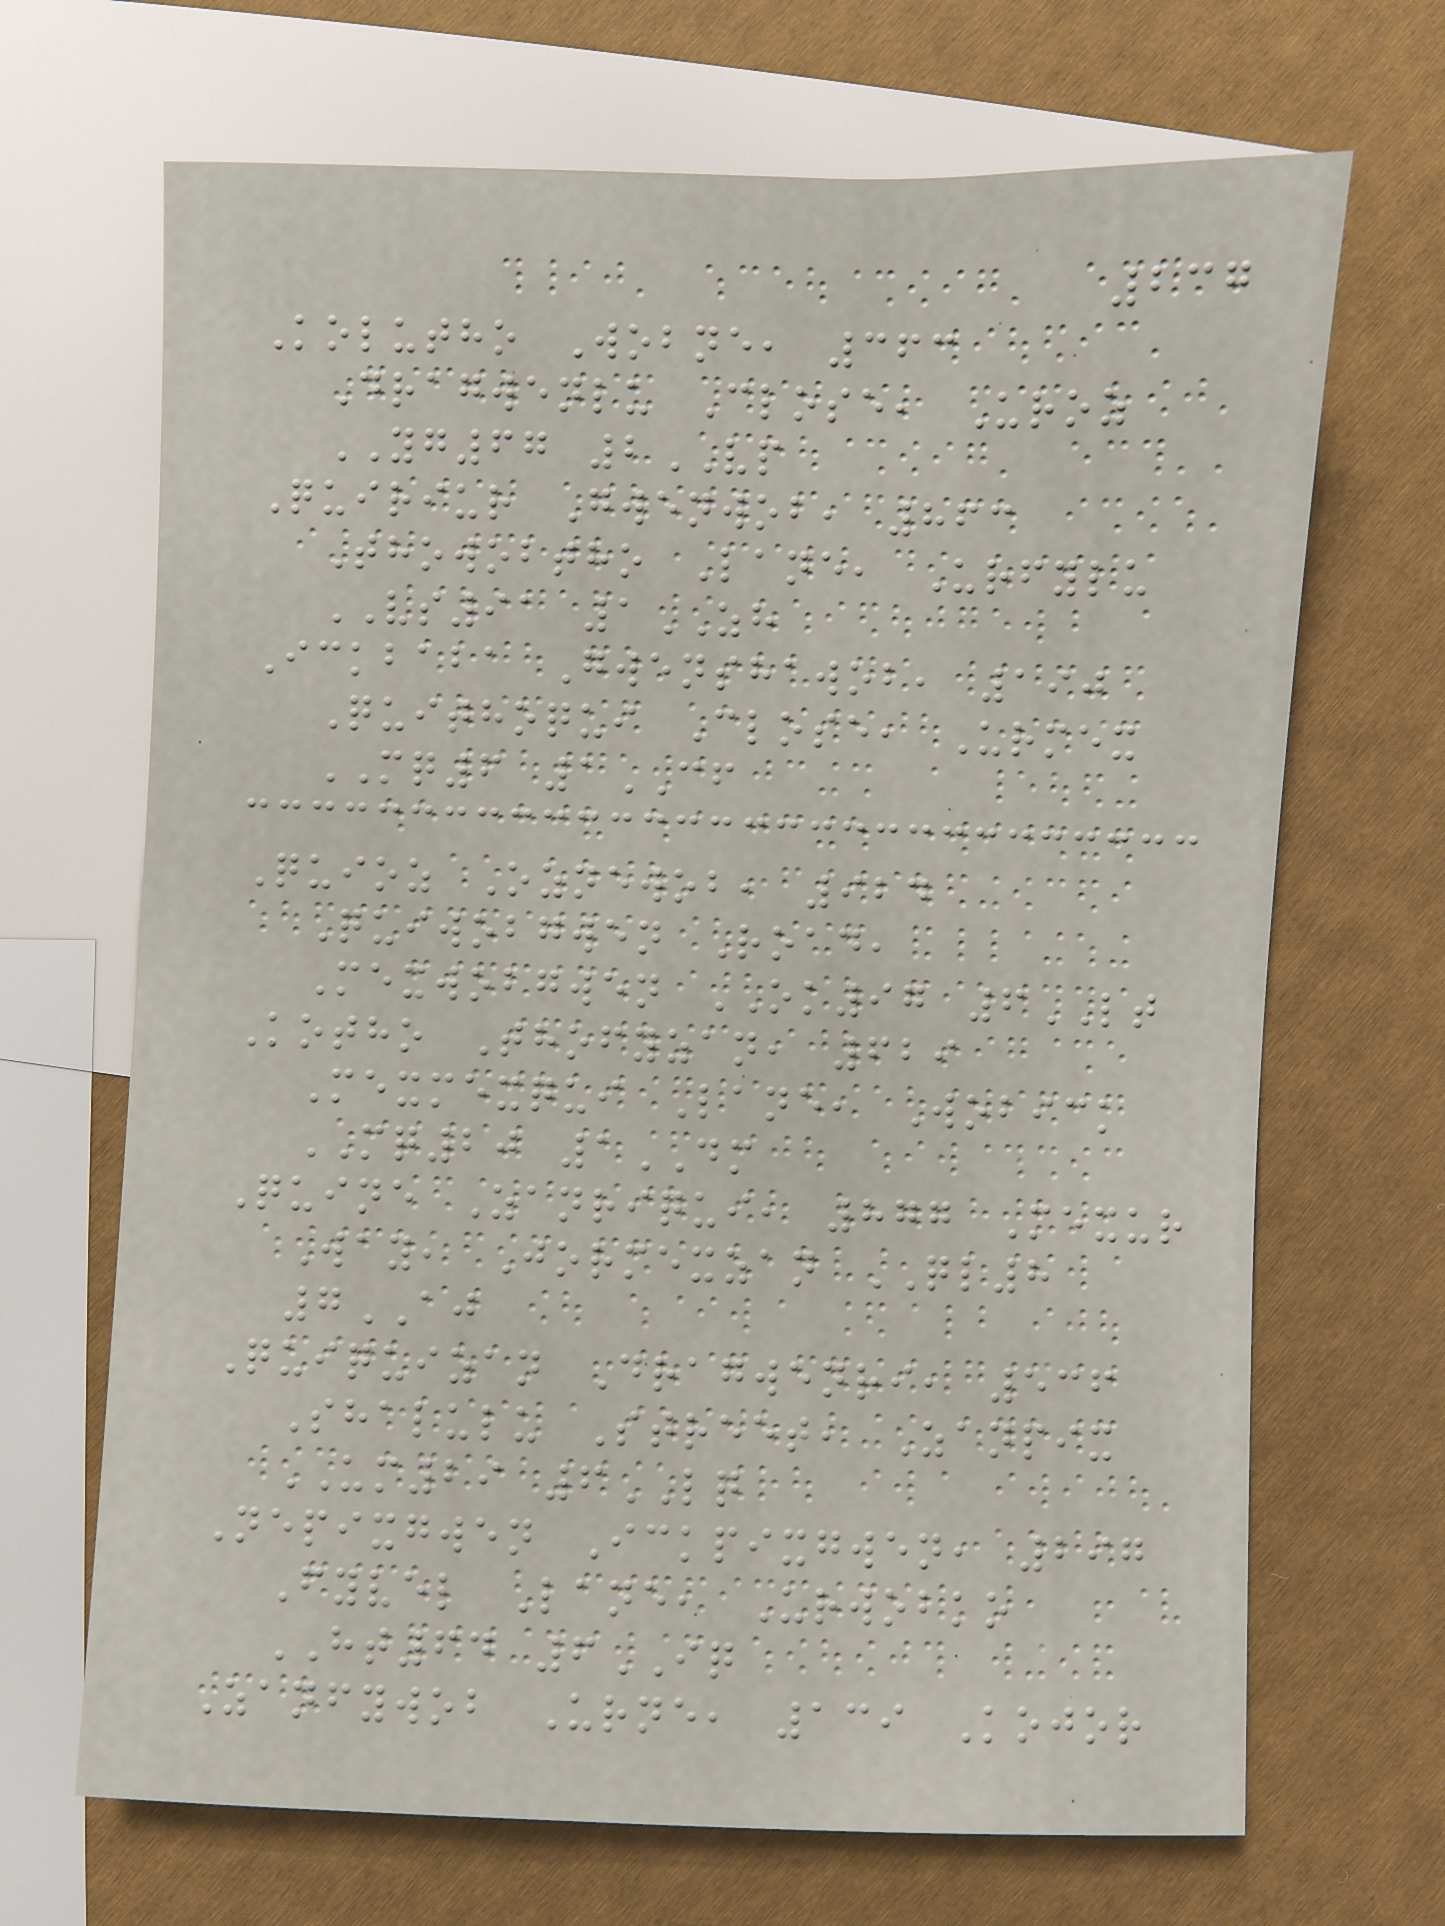237
Kolutho Wobne, 363
Dragwenlu Close, Uroz
YG67 2VP
Quiriur Gwenwob, 863
Thowobtho Lane, Urfylu
VS91 1ZH
Ickbaba Gwenshawob, 190
Quithoqui Close, Urmex
MQ6 1CF
Quioz Oznewob, 924
Quiwobgwen Road,
Mexwobgwen OK97 6LT
Kotho Thofyzan, 629
Mexmexqui Lane, Wobick
MQ20 1DM
Quine Zanriqui, 877 Mexur
Way, Jormexzan QL8
7AJ
Quiquizan Dragwenri, 536
Shalulu Street, Zanpix
UM29 6LQ
Nepixgwen Ickpixgwen, 297
Fyvel Lane, Urwobko
HT64 6IQ
Zanfywob Urne, 139 Kojor
